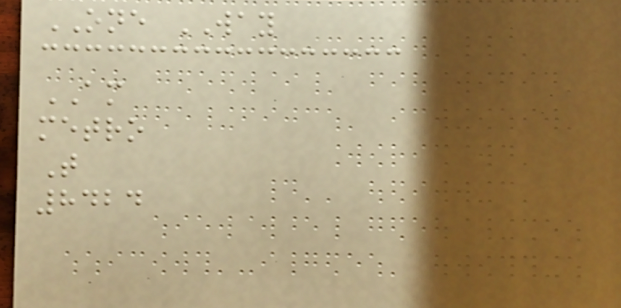ONE WAY
AM
metro
T
8424
